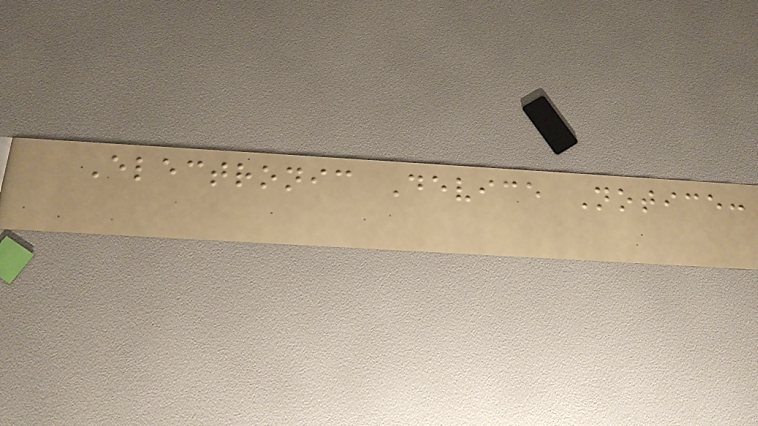Electronic Device Notice:
